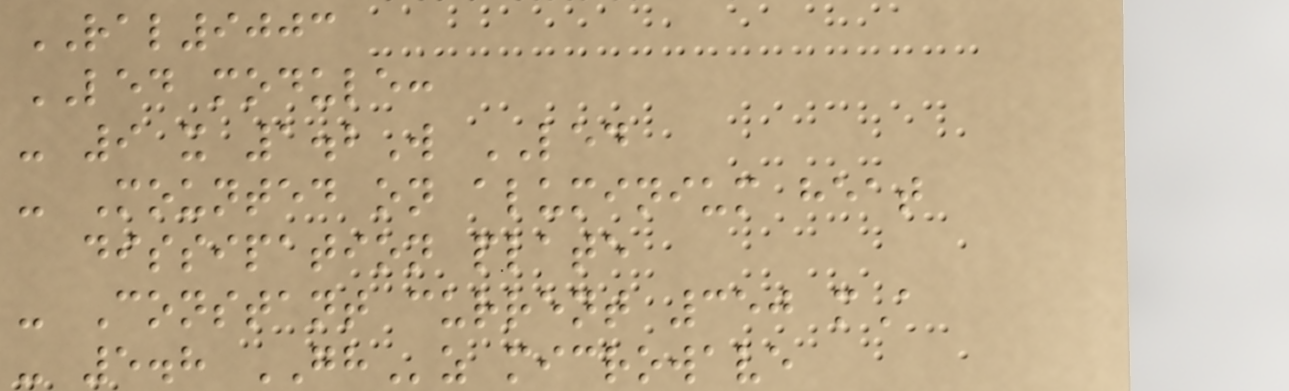RAL9003
LED module:
- 9 x 1.2W LED
- Mounted on aluminium heat
dissipation plate
- Constant current 350 mA
- 5.8 GHz microwave
